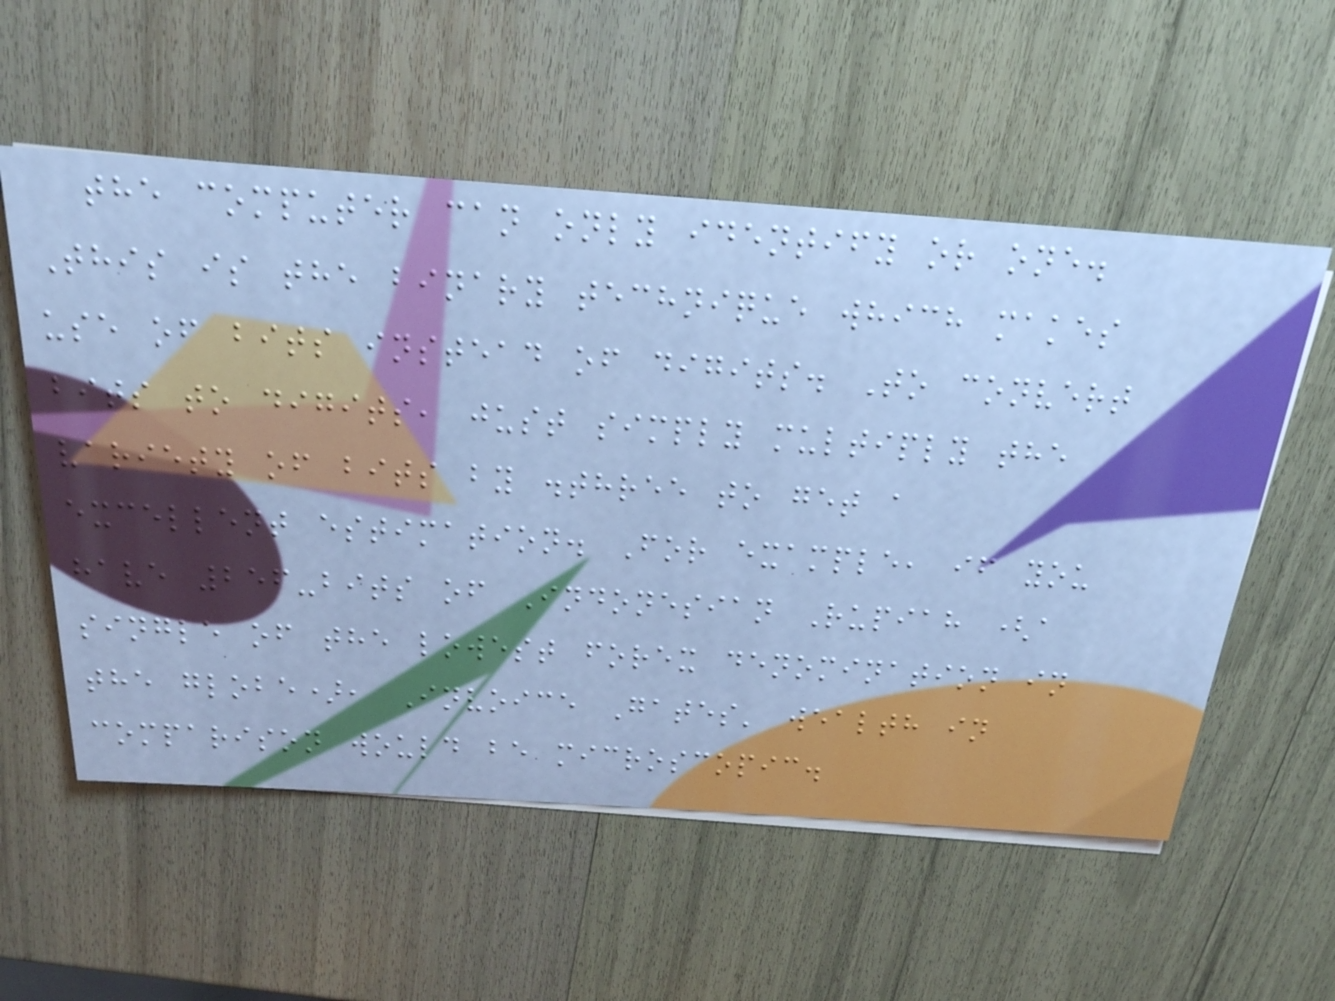the computer can only identify or one.
This is the binary technique which makes
use of bits instead of digits. To convert
bits to digits, just simply multiply the
variety of bits by .three to get a
excellent estimation. For example, if you
have 256-bits of Indonesian Rupiah (a
single of the lowest forex denomination in
the globe), Invoice Gates' wealth in
comparison would be microscopic.
